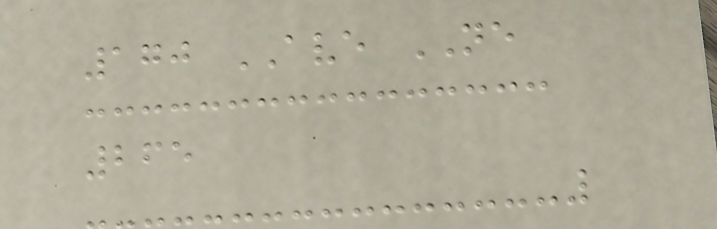170 AVE NE
265
